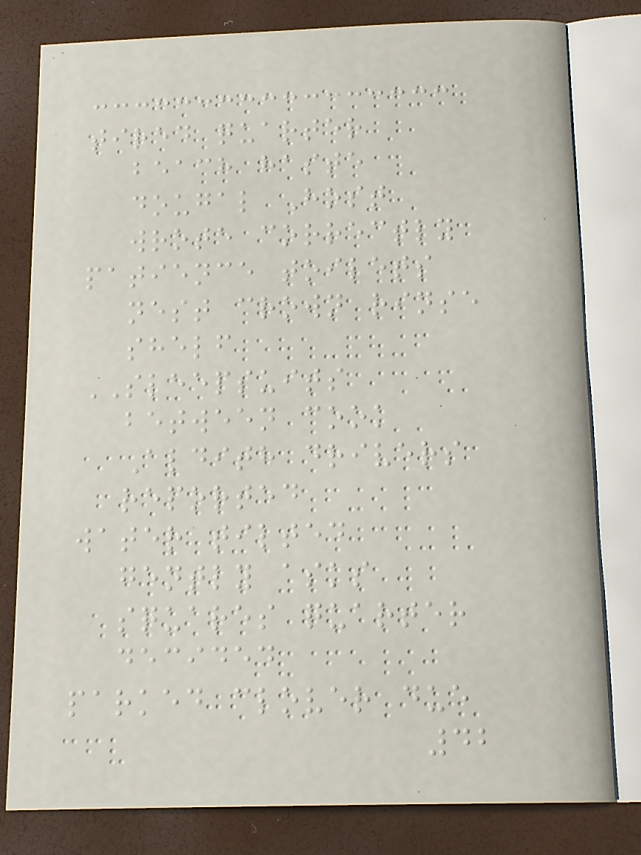tired quarter
beach haste
dougal Host
wrote correctly
patience toilets
nest crown rinse
shelf
SLEEPSUITS
between cook
Aldith drivers
reported
water tilted
gently asks
squares quarter
decided
parked clover due
42
